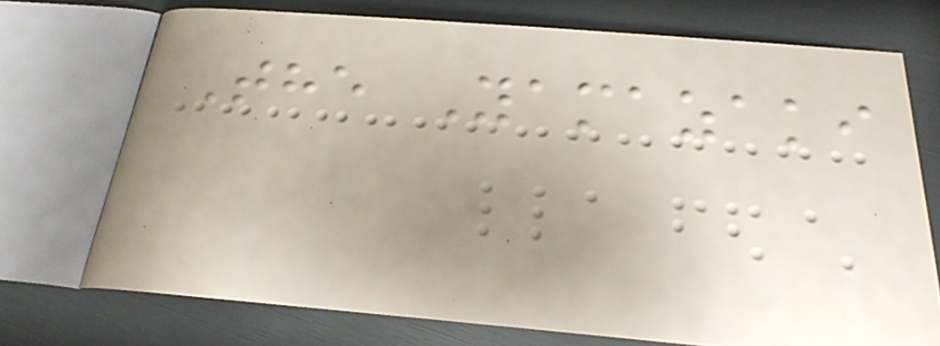The Yamazaki
